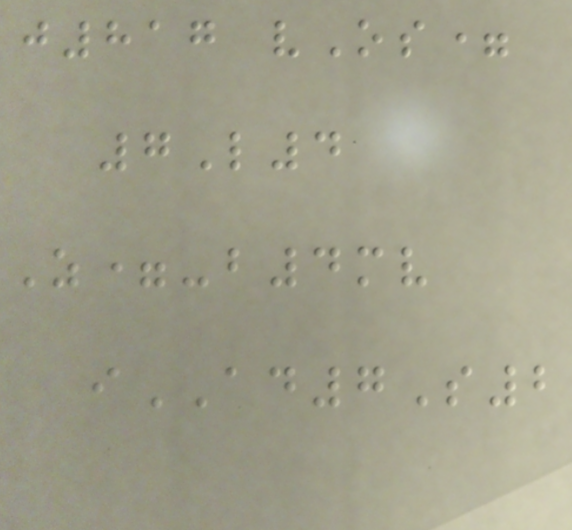j817 vOs=
7L4
Z=-b4mv
iAD7S2
